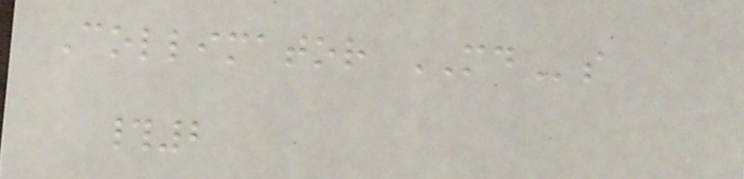Collimator MDs
#2
